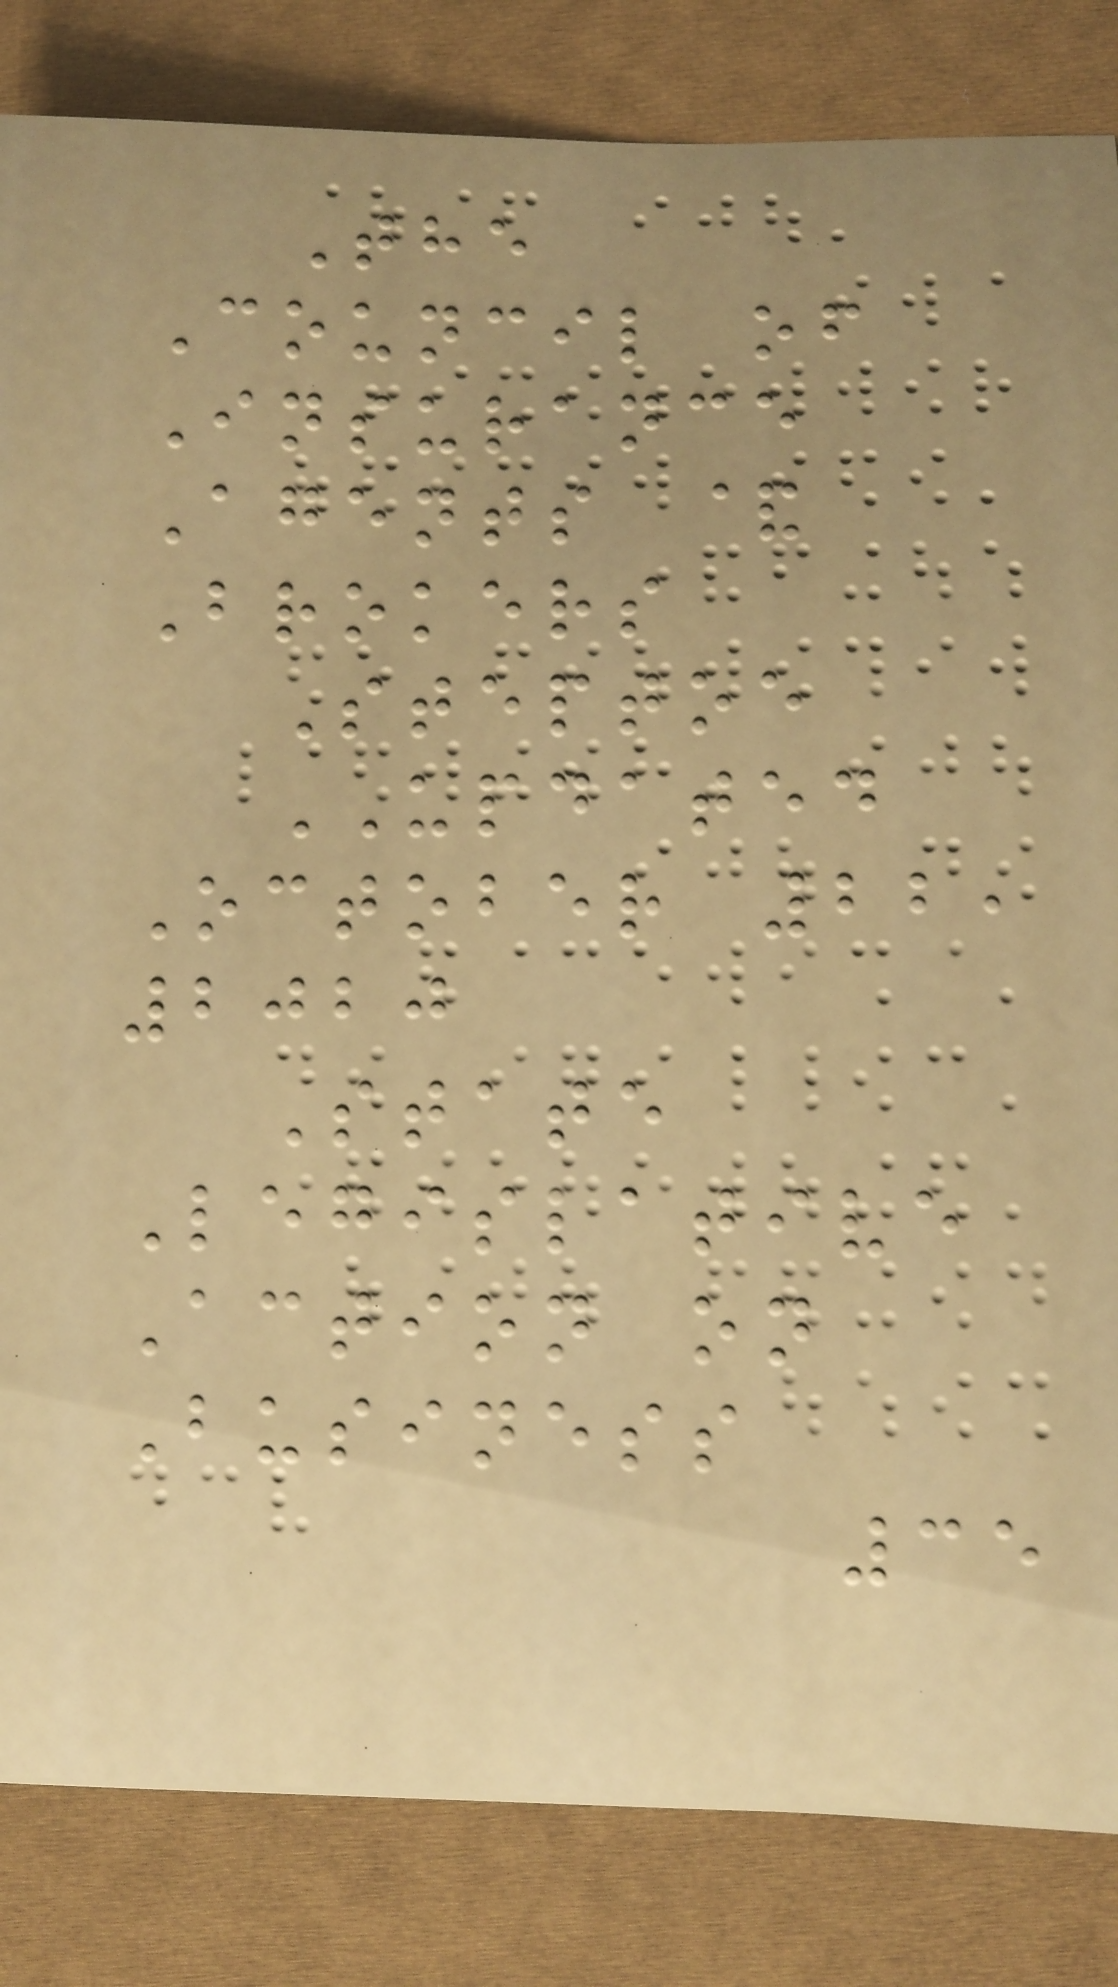The
Council of
Insurance
Agents &
Brokers
Steptoe
UPDATED
October 22,
2020
State
Legislative
Action on
Business
35
